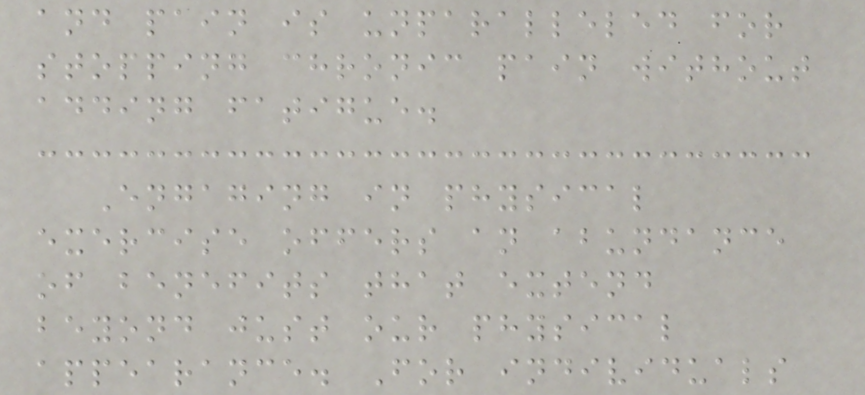and pain is unparalleled for
stopping chronic pain without
adding fatigue.
Engaging in physical
exercise offers an abundance
of benefits that extend
beyond just our physical
appearance. For individuals
